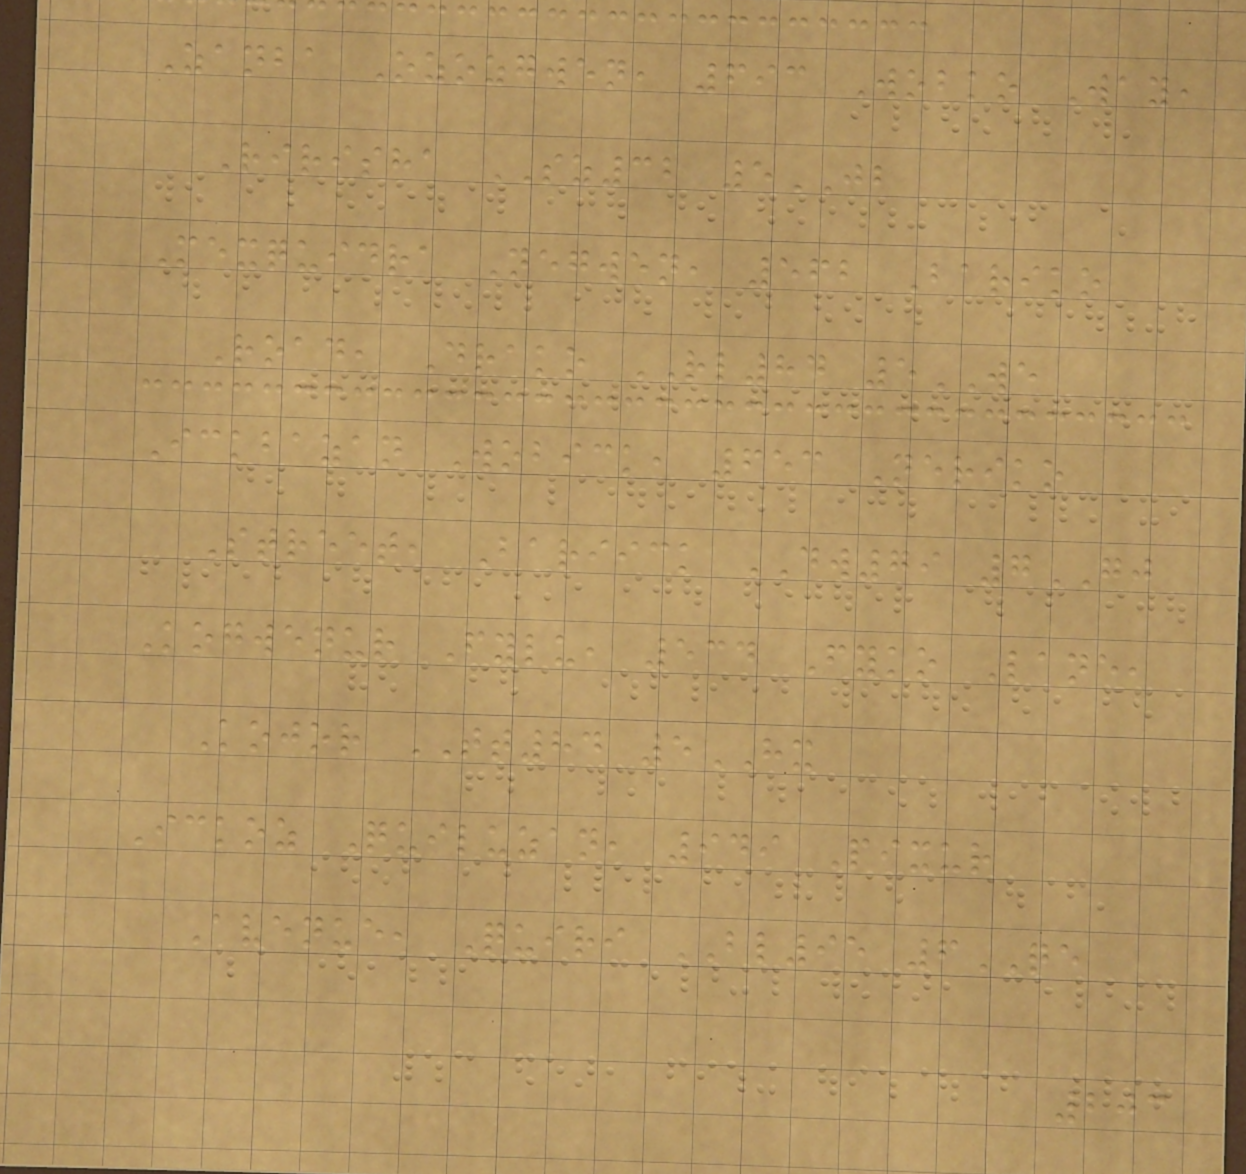Zanba Ozozgwen, 693 Wobko Way,
Ririsha SZ32 5JB
Mexquidra Negwen, 562 Bariko
Road, Drako RL84 5WE
Ickbazan Wobick, 653 Neriko
Street, Bariick DW79 7GJ
Kogwenur Fylu, 534 Fyko Lane,
Kojor TT84 5HX
Ickoz Quiluzan, 949 Pixur
Avenue, Quiri BL95 6QE
203
